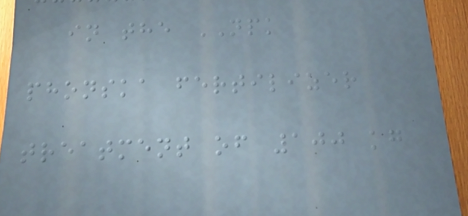in the NPK
phonska fertilizer
treatment of 100 kg
